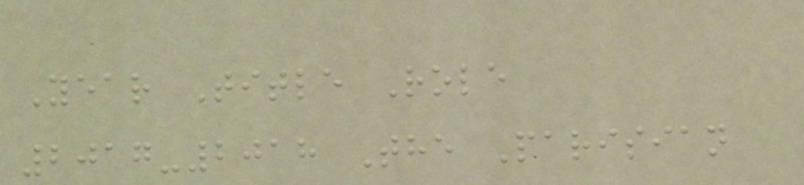Year Title Role
2017-2018 The Parisian
